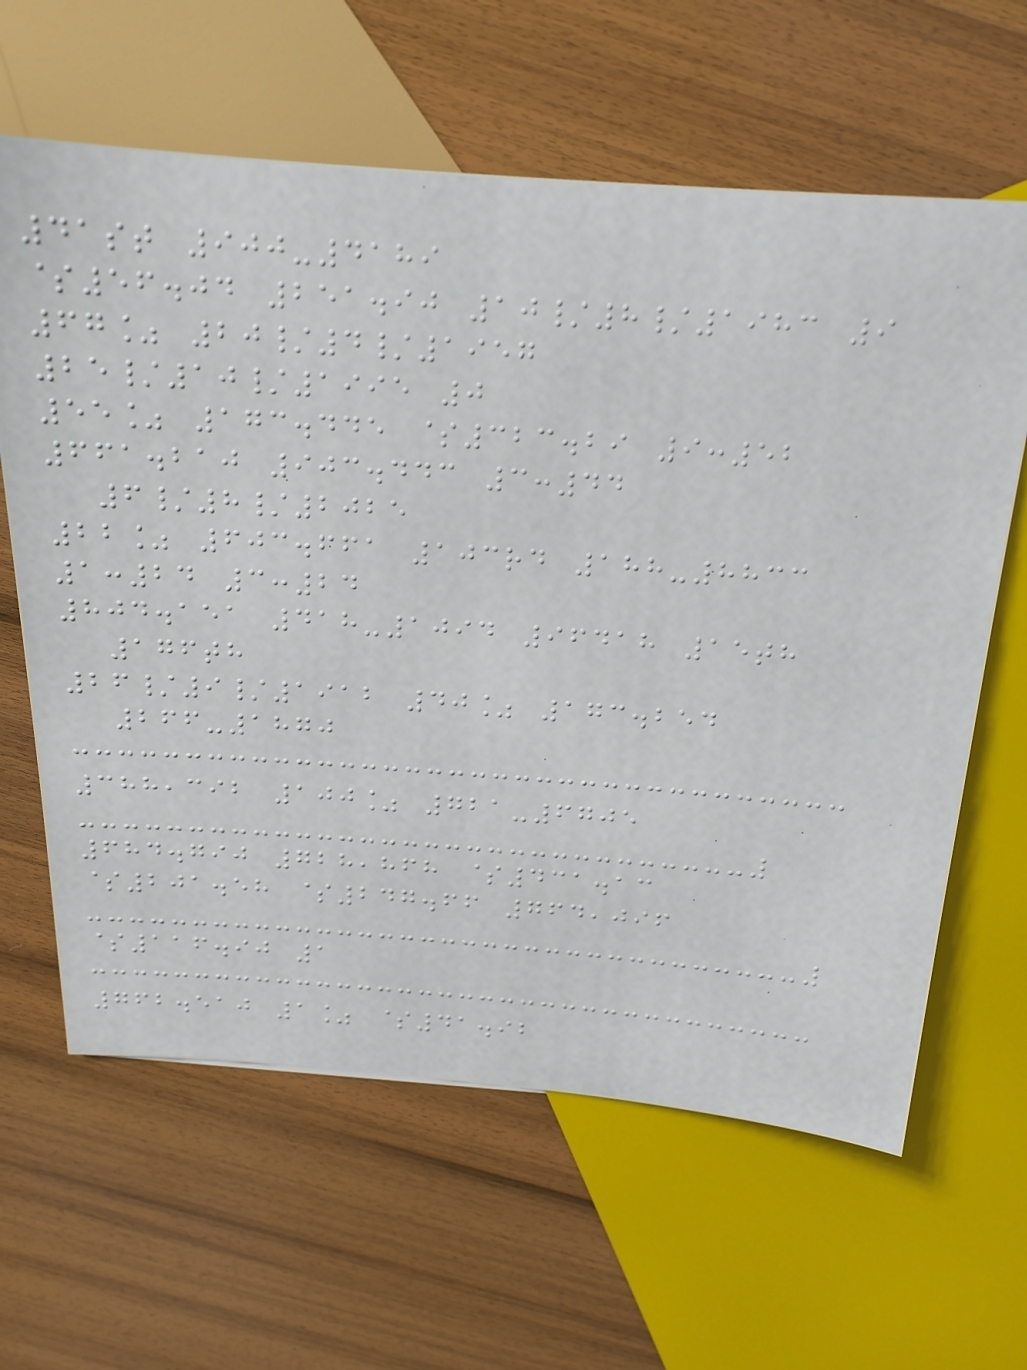41st 900-4189
$56.04 251.90 10/8/1983 9
67% 20/4/1957
25/10/1995 0
55% 173.445 $323.29 9:52
661.210 903.443 3:44
6/8/2025
22% 603.661 103rd 188-8833
1:24 3:24
804.151 418-1094 96418 15th
176th
26/9/1912 40% 173.254
266-1870
388,392 100% 721-6705
684.790 728,868 $431.13
$201.58 $247.66 764,096
$116.90 1
762.510 1% $41.92
